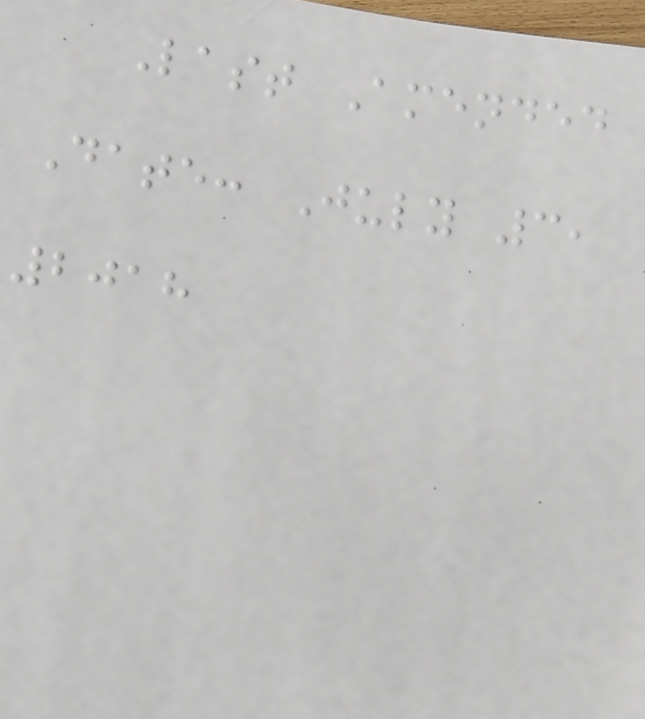Last Amended
Date: July 3,
2018
